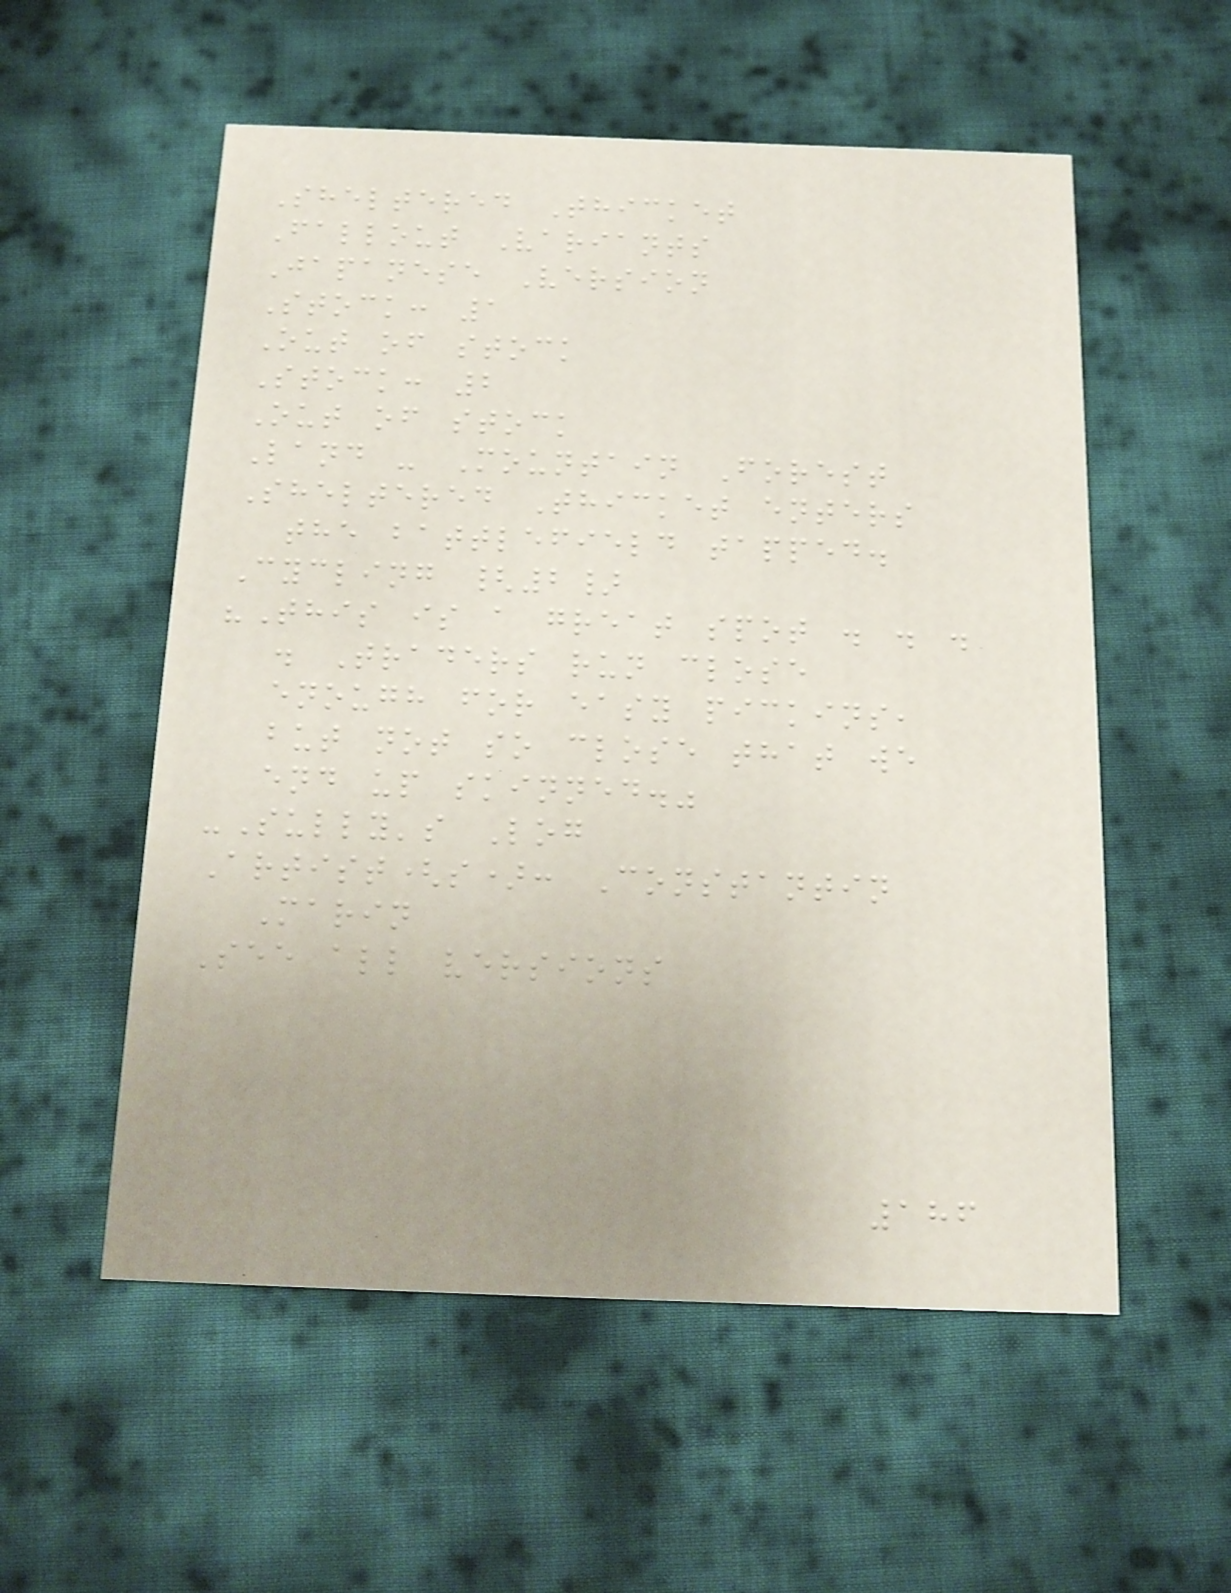Sheltered Thicket
Fallout Variants
Japanese Version
Stock: 1
Out of stock
Stock: 2
Out of stock
Land - Mountain Forest
Sheltered Thicket enters
the battlefield tapped.
Cycling {2}
"This is a great spot . . .
. Traders run close
enough for easy pickins,
but not so close that we
end up skinned."
-Sully's Log
Artist(s): Constantin
Marin
See all versions
186
